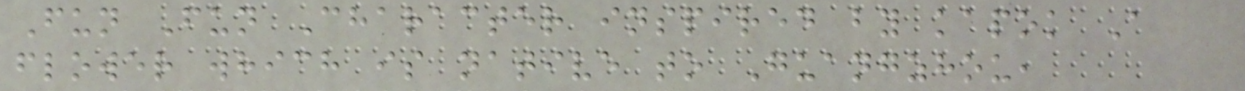Fun Fun Character inspired by kapok A
flower which is native to Guangzhou,
